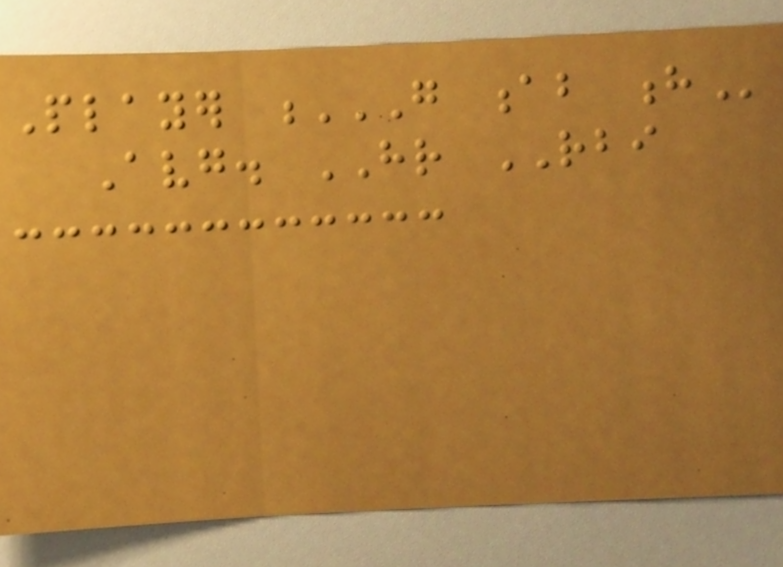Player G AB H
Avg. HR RBI
